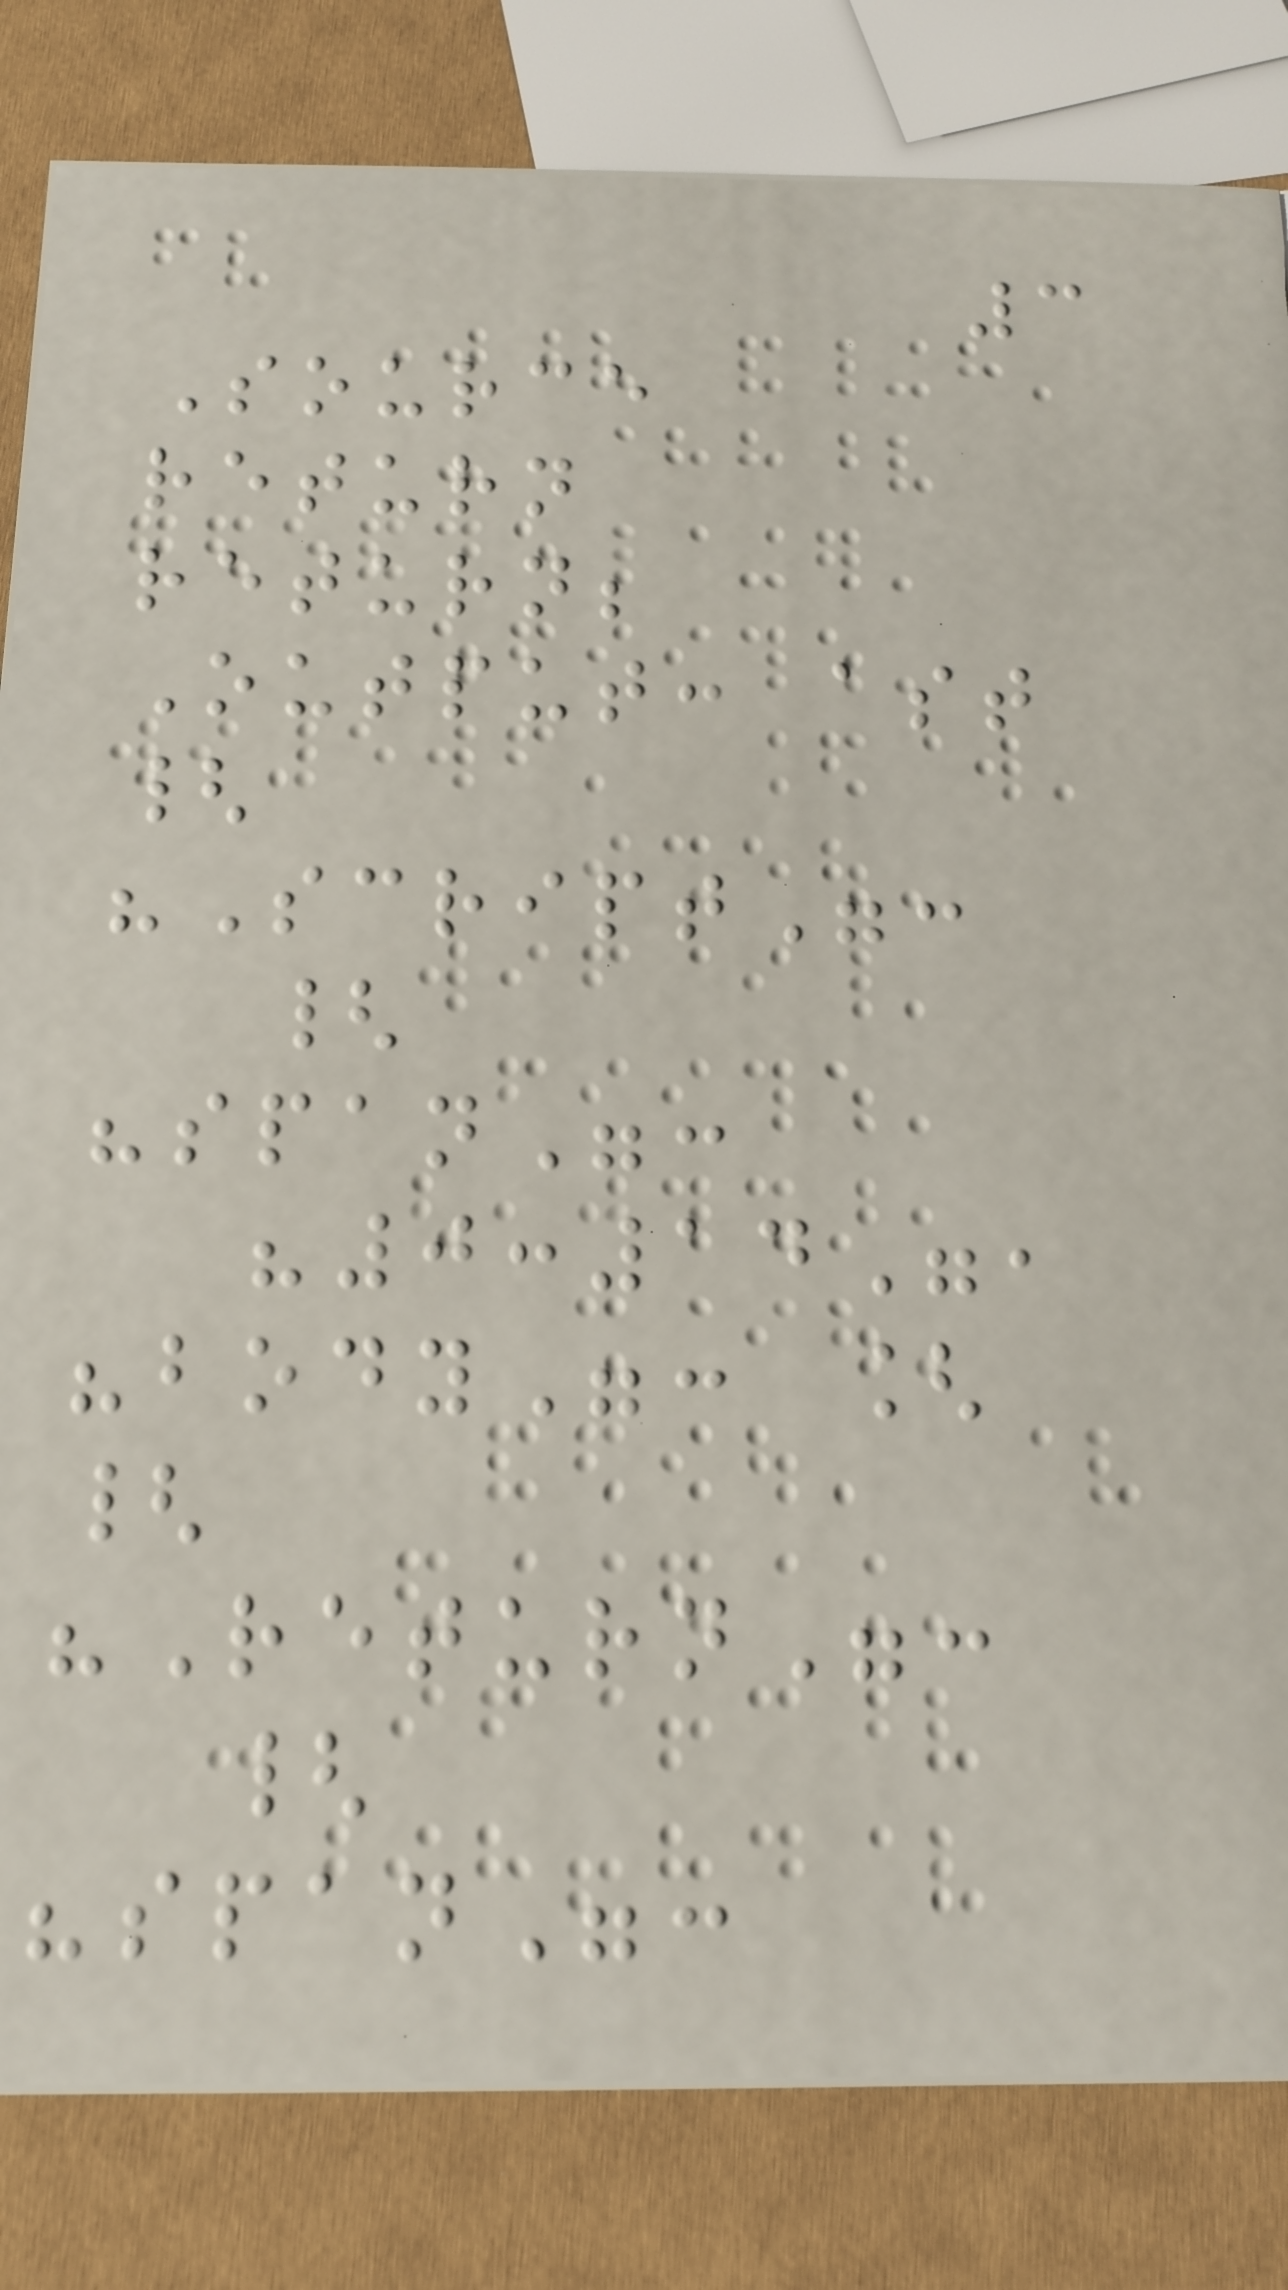3
Source
return
return;
Output: ast
{
"Script":
{
"span":
"0:14",
"body": [
{
"Return":
{
"span":
